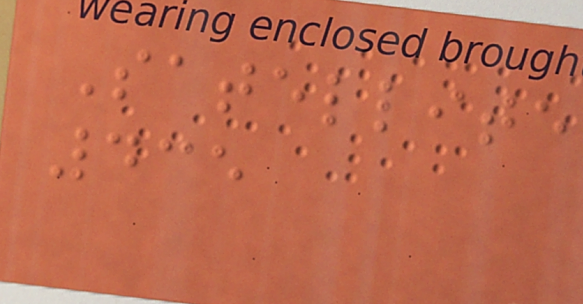Satellite
435
